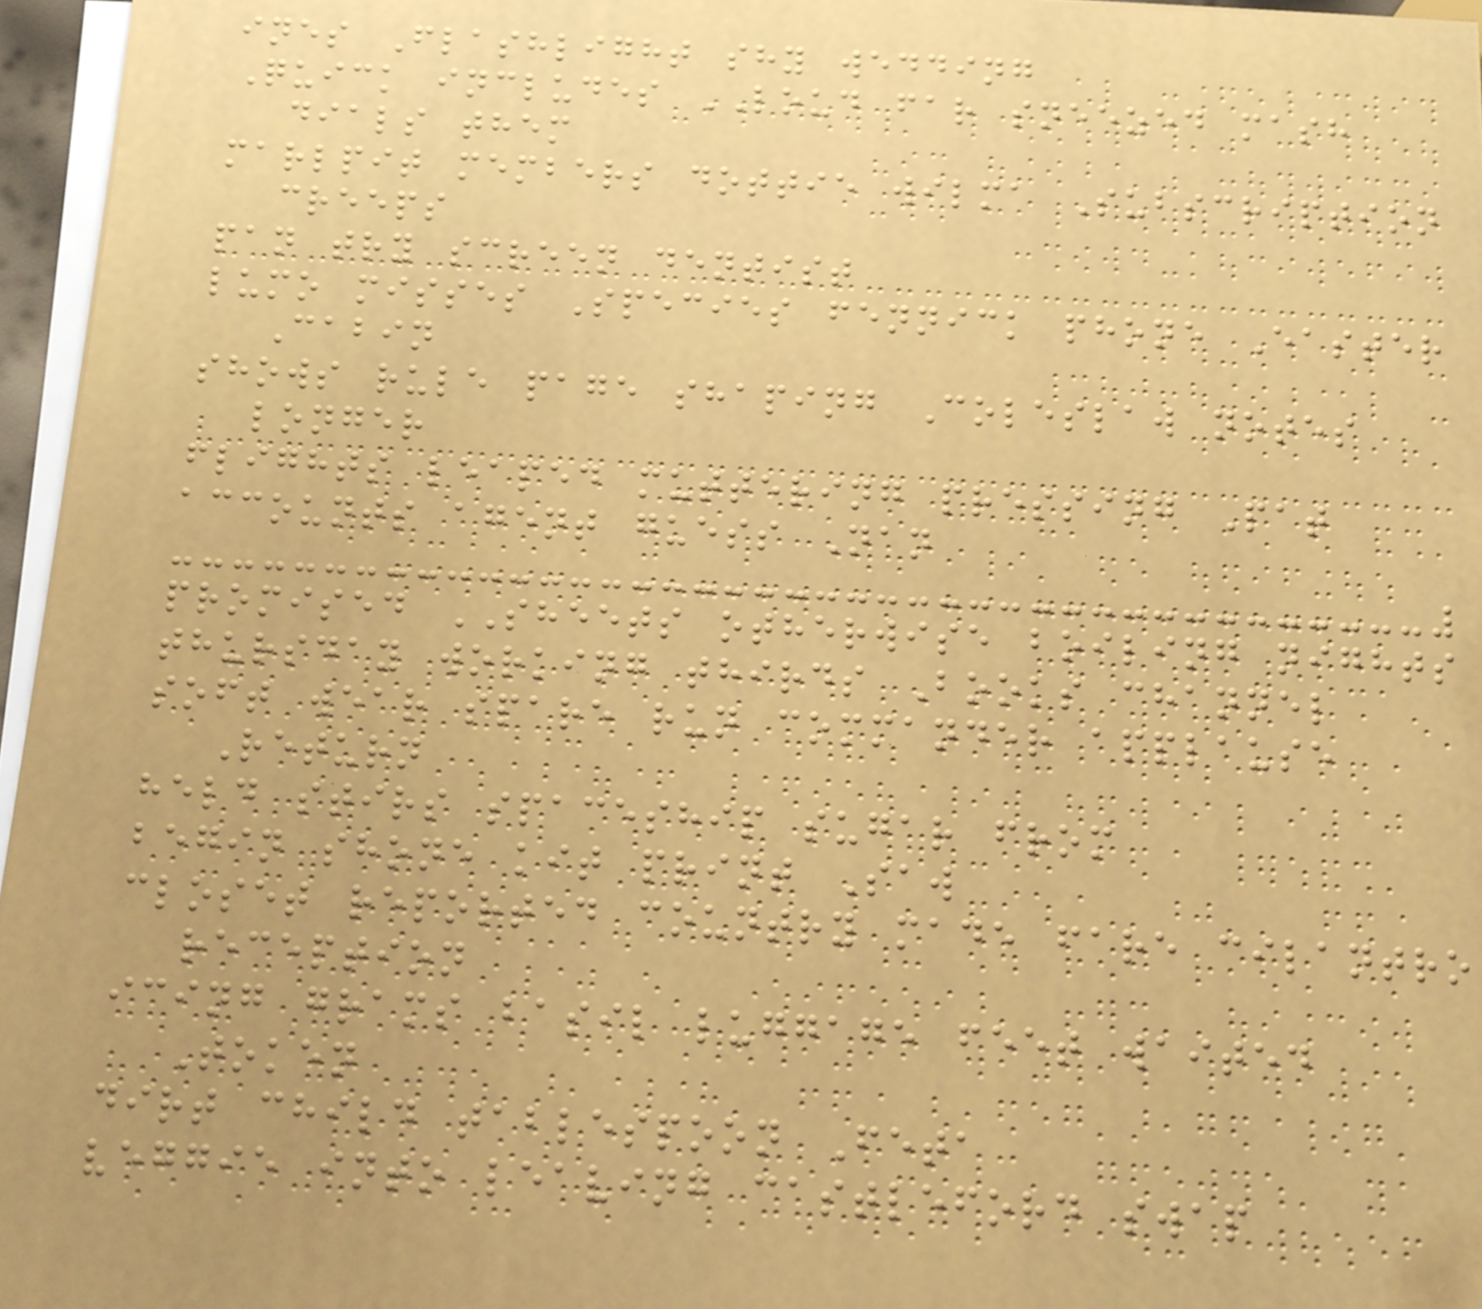ines Flashlight shy wedding
Quick includes LOUD far sneezed mash
dials them
marlpit members dottie wilma Subscription
creeps
pan try screen dentist
lumo misses Species fennick phone Easter
Cabin
shows rule page shaping Coleslaw notes
longer
flights leaped muttering pressing Pat
accounts agent guess Nan
promised SHEETS otherwise boiling nights
thursday working thirds Books channel
soft wear spare run commander applause
Return
held stirs spaceship sugar from
begin shone kit print Saw
closet reported country made fare cilantro
reception
icing grams basil luggage feet waited
Token
dirt child tablespoon Feta
veggie into leaving castleford swap
